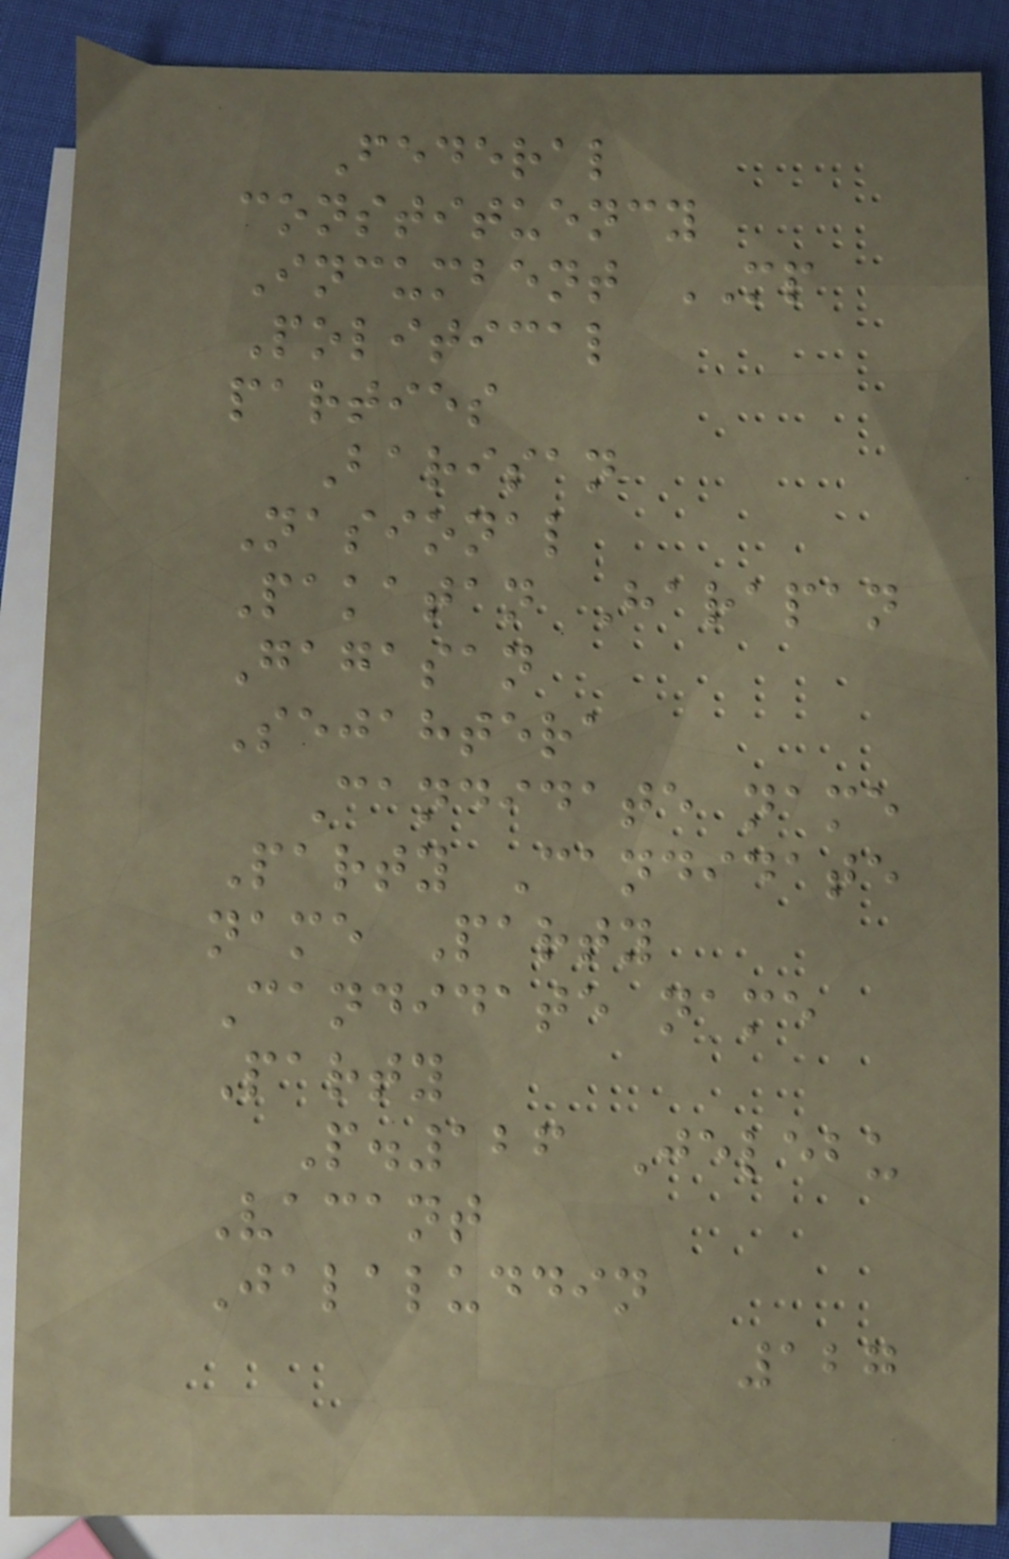Federal
constituency
Incumbent MP
Political
parties
Barisan
Nasional
Pakatan Harapan
Gagasan
Sejahtera
Candidate name
Party Candidate
name Party
Candidate name
Party
P.126 Jelebu
Vacant
Jalaluddin
127
